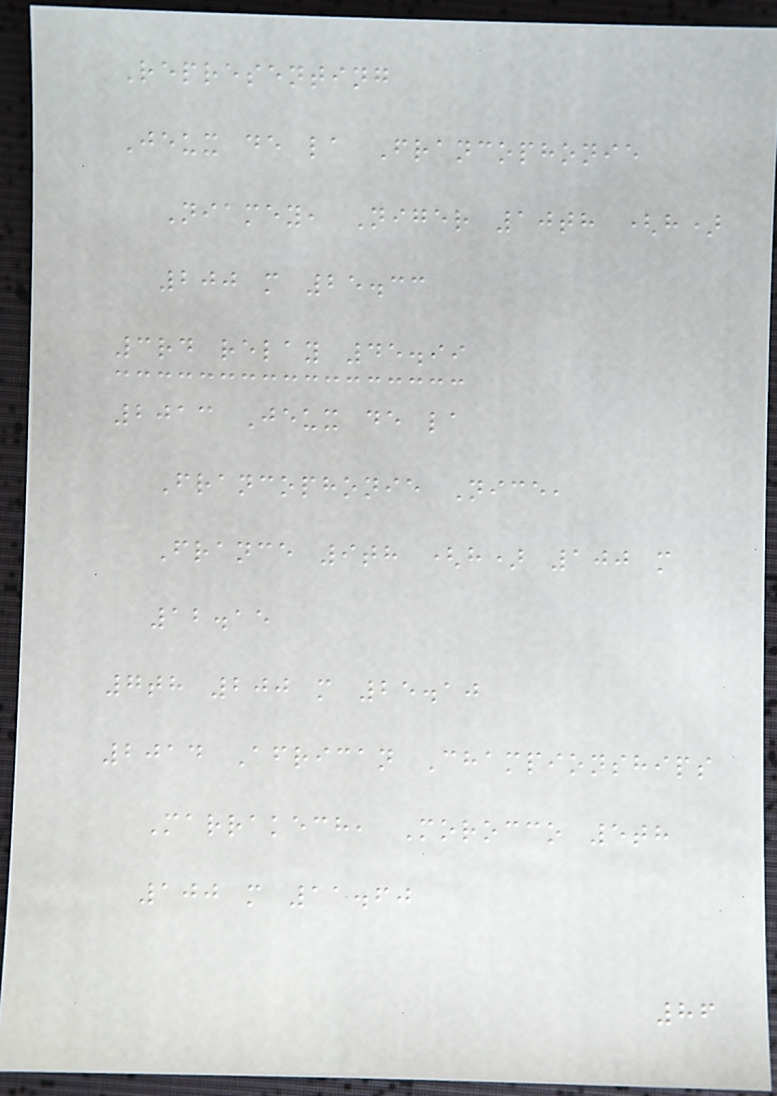Representing
Jeux de la Francophonie
Niamey, Niger 10th (h)
200 m 25.33
3rd relay 45.99
2013 Jeux de la
Francophonie Nice,
France 9th (h) 100 m
12.15
7th 200 m 25.10
2014 African Championships
Marrakech, Morocco 5th
100 m 11.60
86
